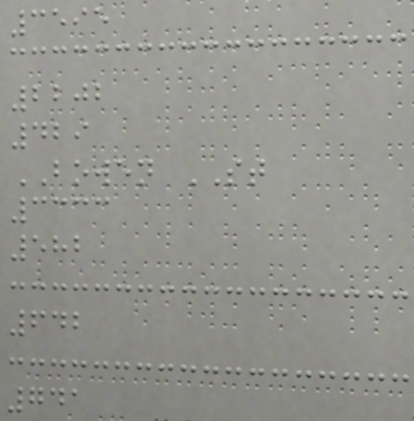3595
2202
429
BOWEN ST
3333
582
642
741
